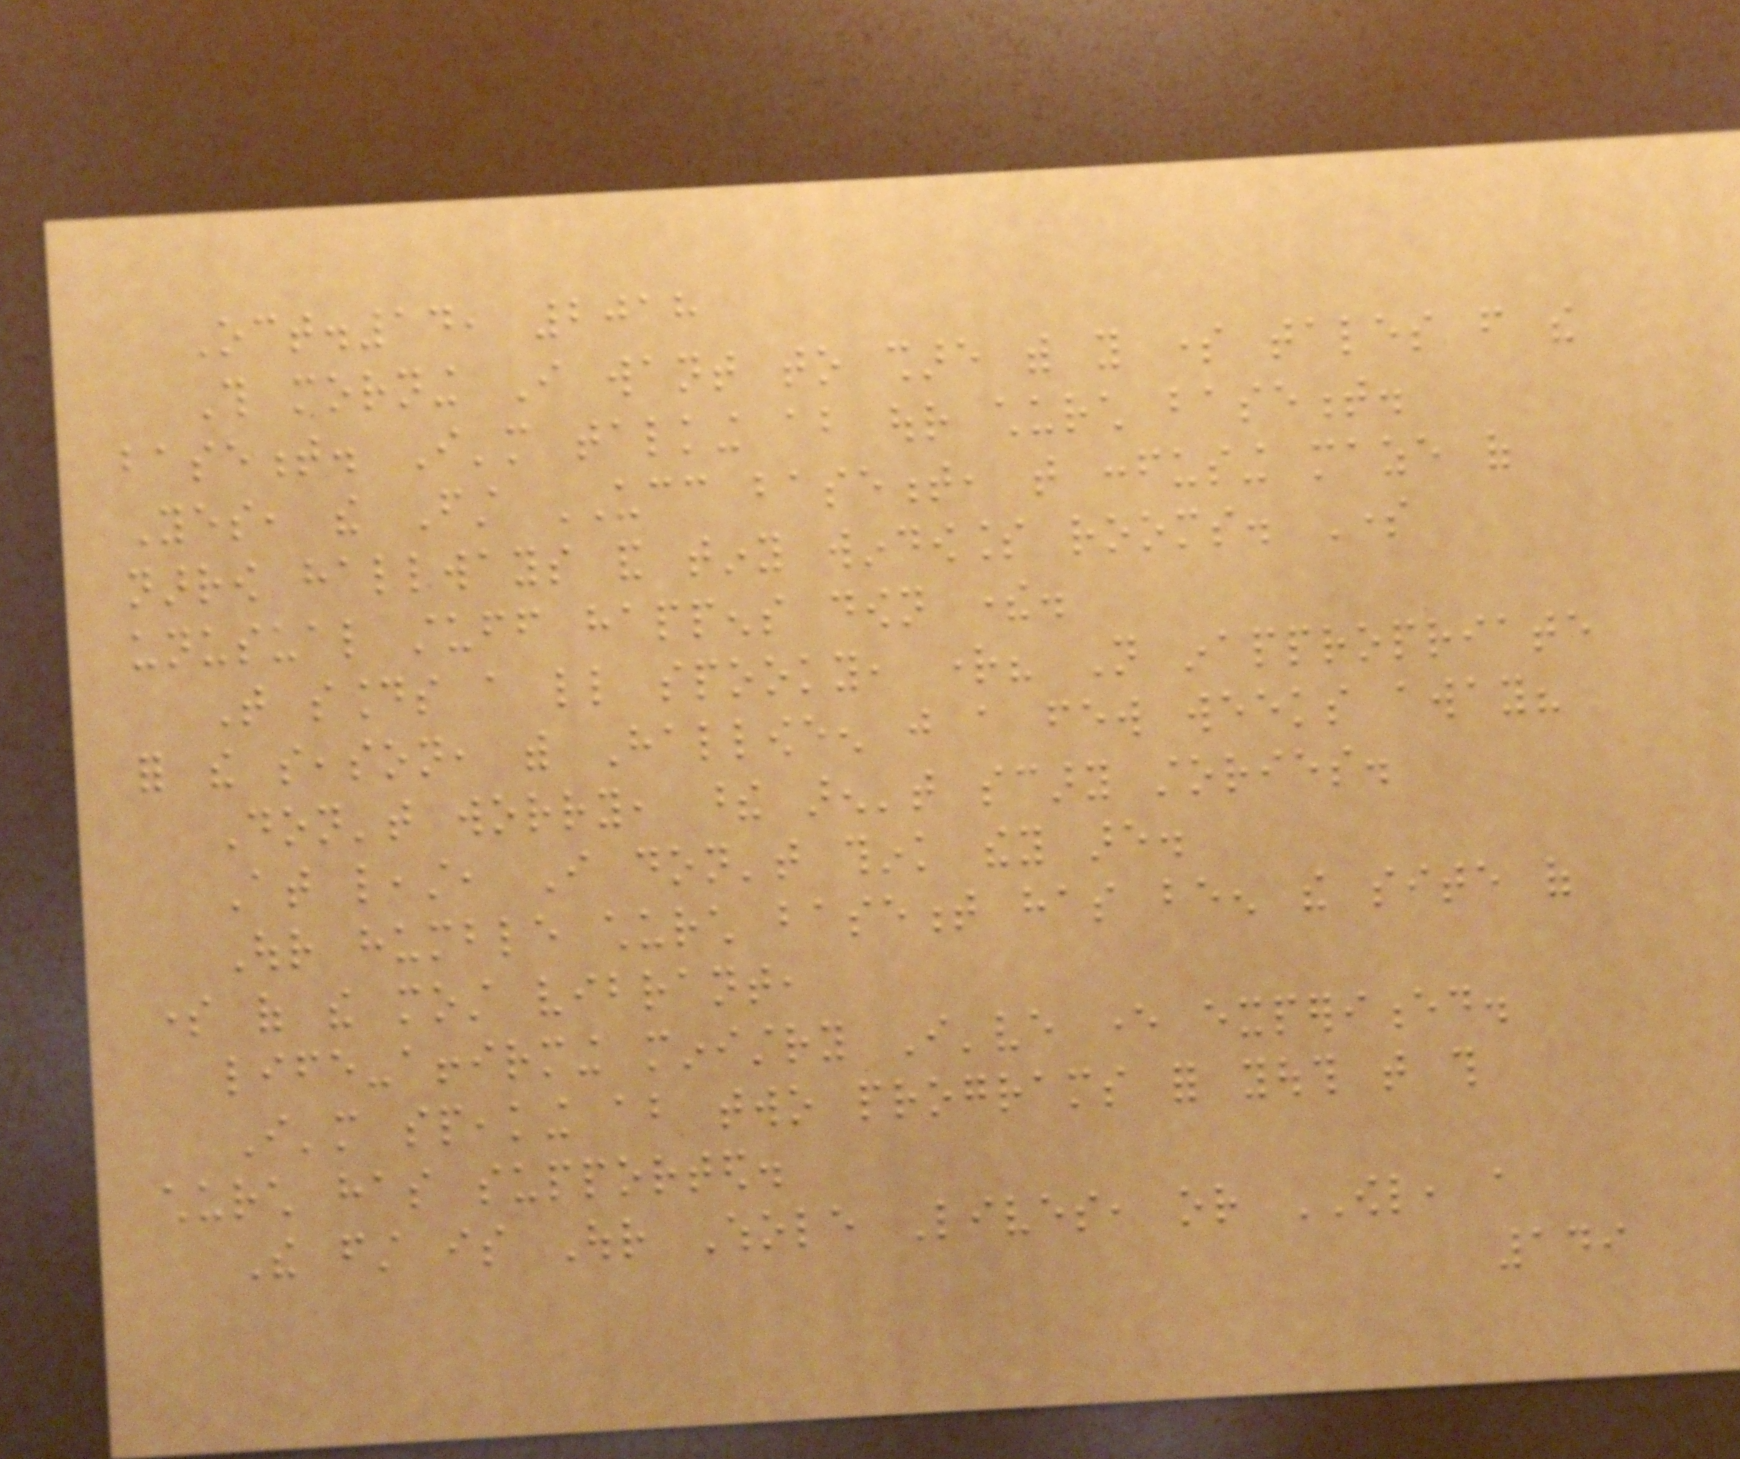Oct.14, 2018
This morning I want to share with you some tales from the
basement. I'm talking about our church basement.
Yes, the First UCC basement, that confusing maze of
narrow hallways and tiny windowless rooms. Some
unusual stuff happens down there.
That sounds a little spooky, right? Not inappropriate
for the season, with Halloween just a few weeks away?
Don't worry, these aren't scary stories.
At least, I don't think they are.
Our humble church basement has been the site of
some of the most vibrant,
life-affirming ministry I've ever experienced.
I'm speaking about two programs for youth that this
church has supported.
The first is Our Whole Lives, or OWL, a
149
